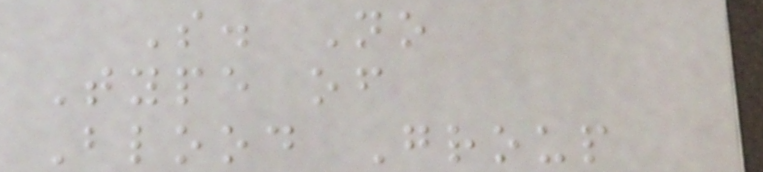S. No
Type of
Blood Group
